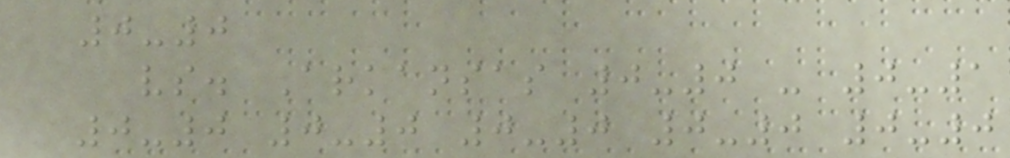0-0
vs. Arkansas 0-0 - 0-1
0-0 0-0 0-0 0-0 0-0
